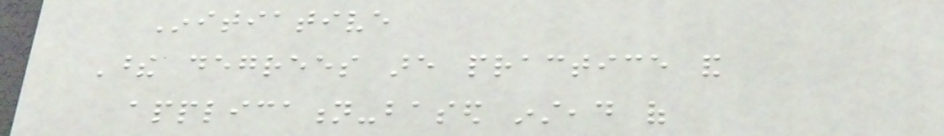Initiative
These degrees are practice and
application-based instead of
